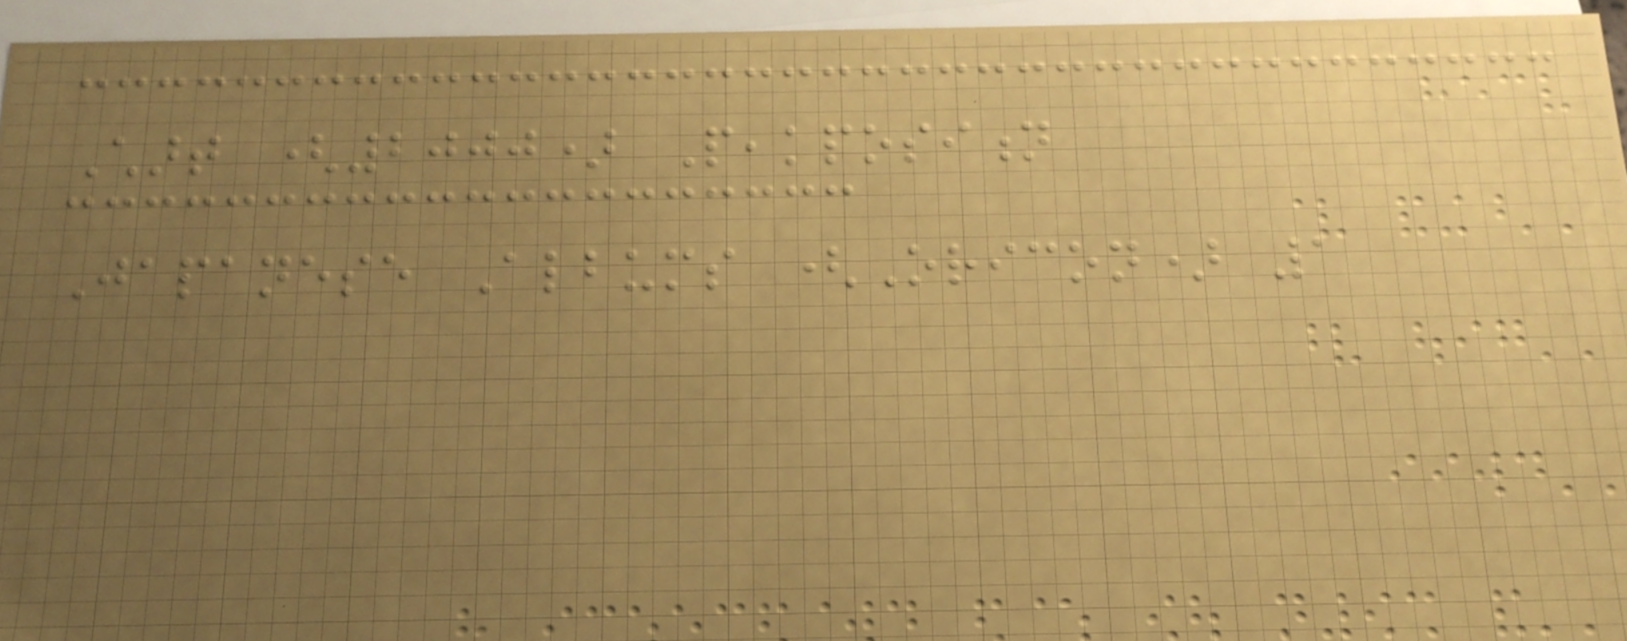Chart (2000) Peakposition
Japanese Albums (Oricon) 1
